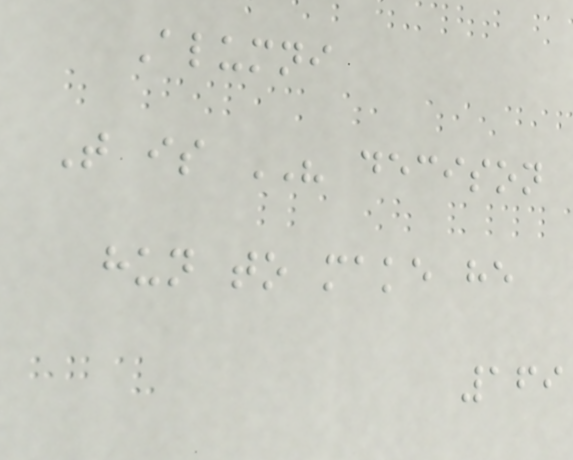Alumni
That is HIS decison
hun to make he
169
